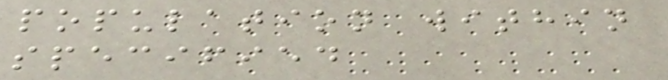population within
specified
